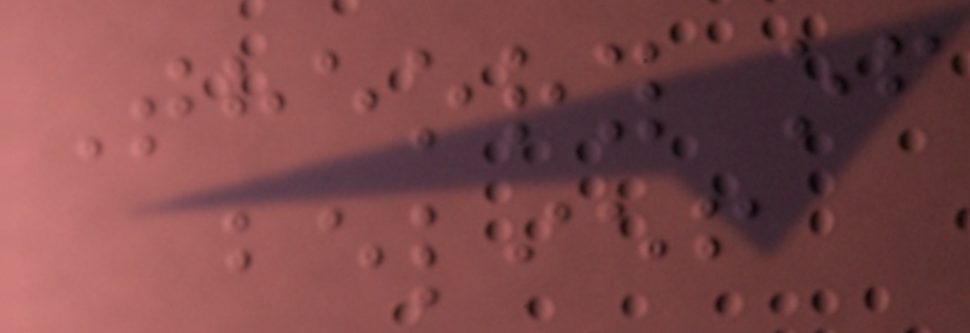Theory of
belief
